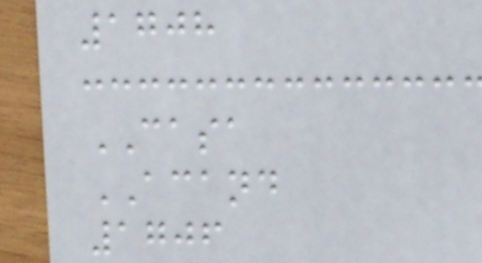1708
CASA
ACAND
1706
